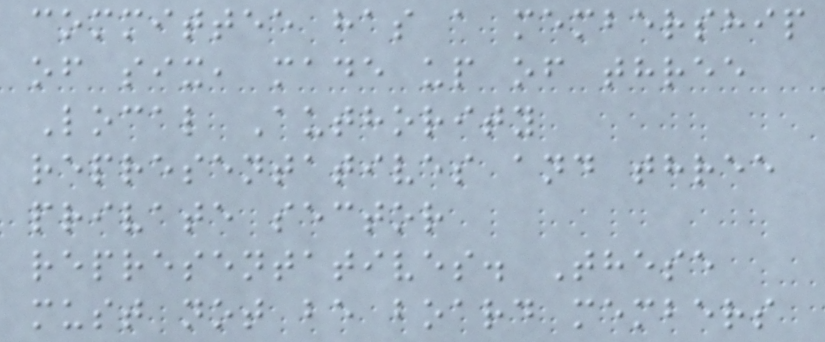committee has a membership
of six, made up of three
Local Authority
representatives and three
private sector
representatives. These
must not be board members
